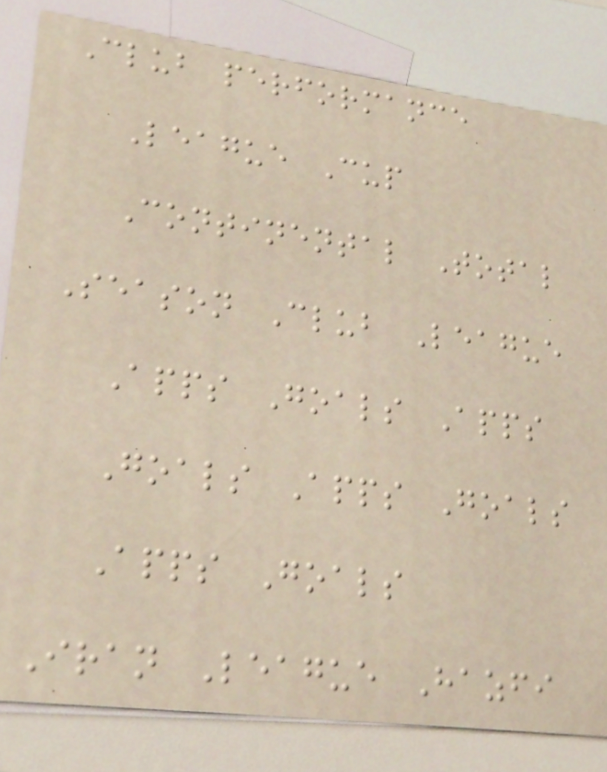Club performance
League Cup
Continental Total
Season Club League
Apps Goals Apps
Goals Apps Goals
Apps Goals
Iran League Hazfi
